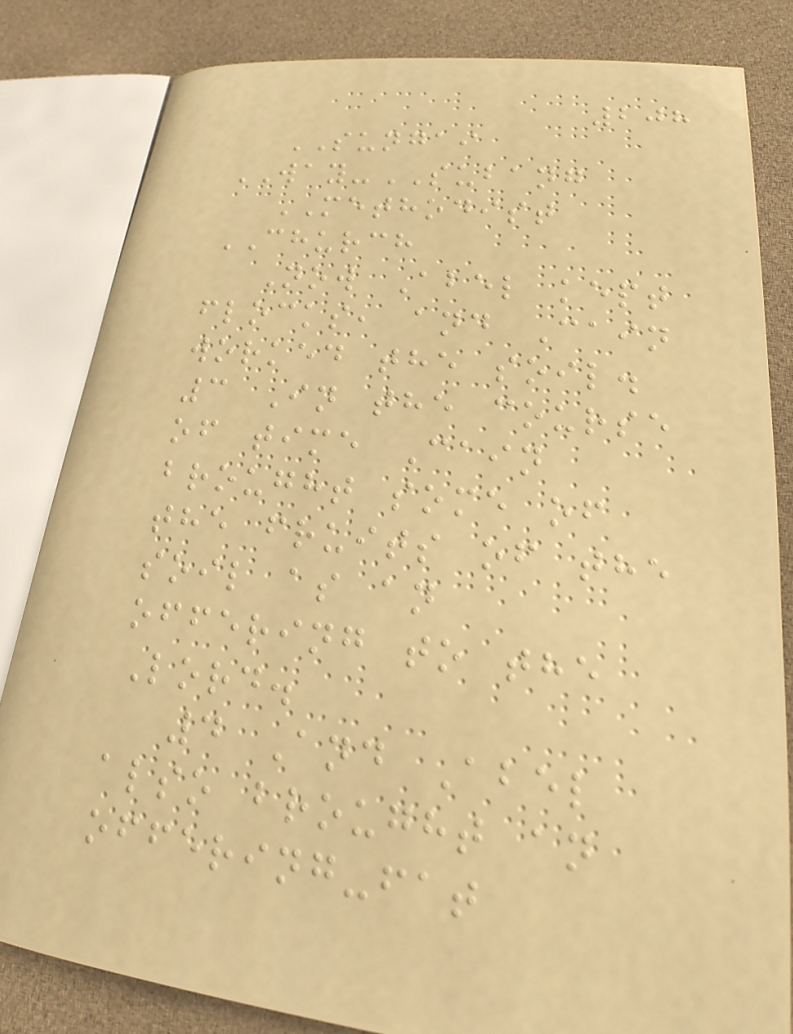208
SUNGAI
WAY-SUBANG
METHODIST
CHURCH
Now Abel kept
flocks, and Cain
worked the soil.
3 In the course
of time Cain
brought some of
the fruits of the
soil as an
offering to the
Lord.
4 And Abel
also brought an
offering-fat
